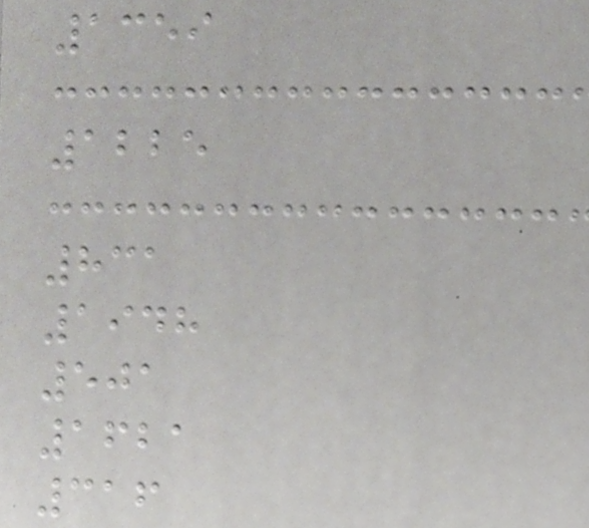1359
1225
831
1948
501
1621
316
